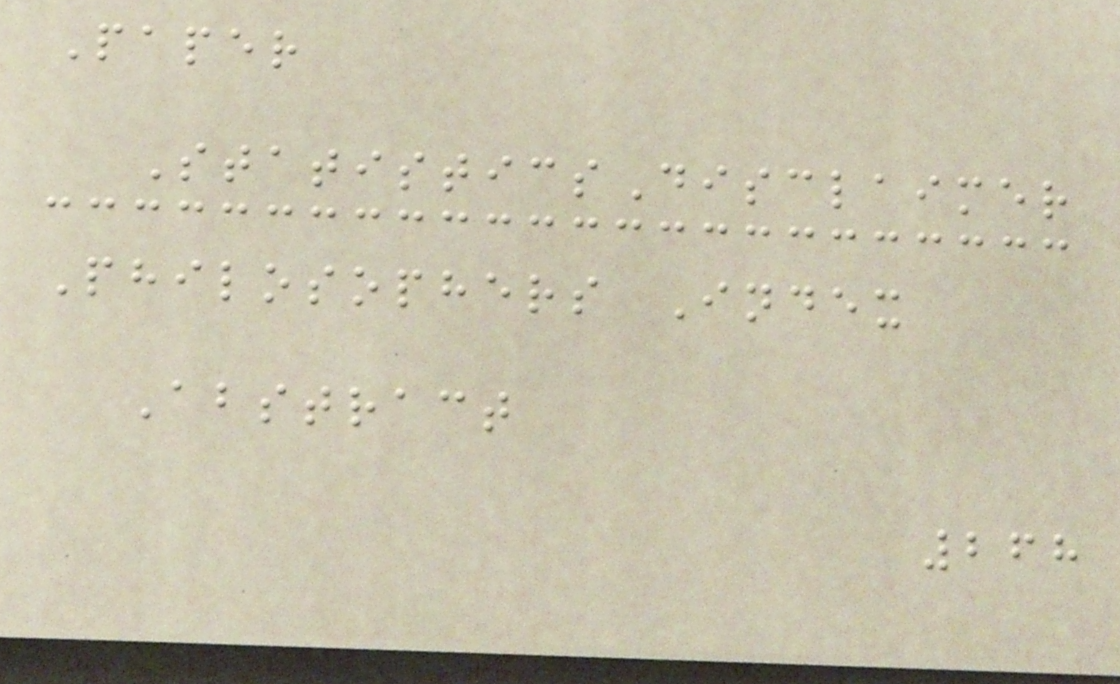Paper
StatisticsDisclaimer
Philosophers Index
Abstract
268
